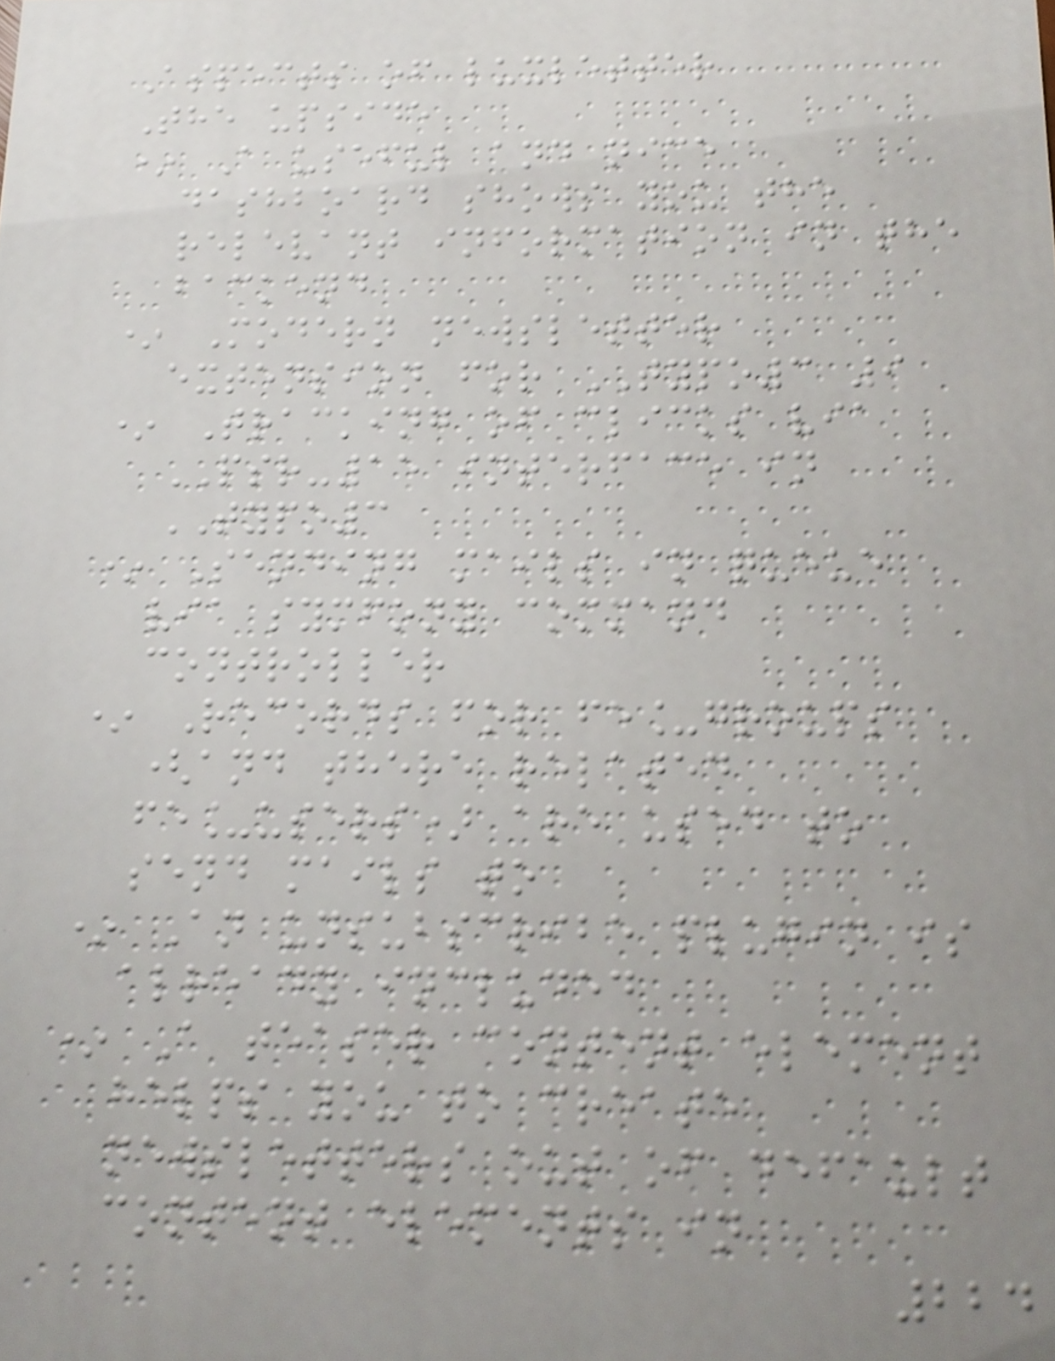Aspects of luxletter
The upside
* A useful and nice
dashboard shows you the
relevant information in the
backend
* Modern newsletter
extension for TYPO3 9
* Tracking of clicks via
PSR-15 interface in
TYPO3
* Sending mails in queue
via symfony command
controller
* Records for fe_groups
(and there related
fe_users) are used to
send mails to
* An unsubscribe plugin is
already included
* A teaser content element
helps you to create
newsletters out of default
content elements in
224
